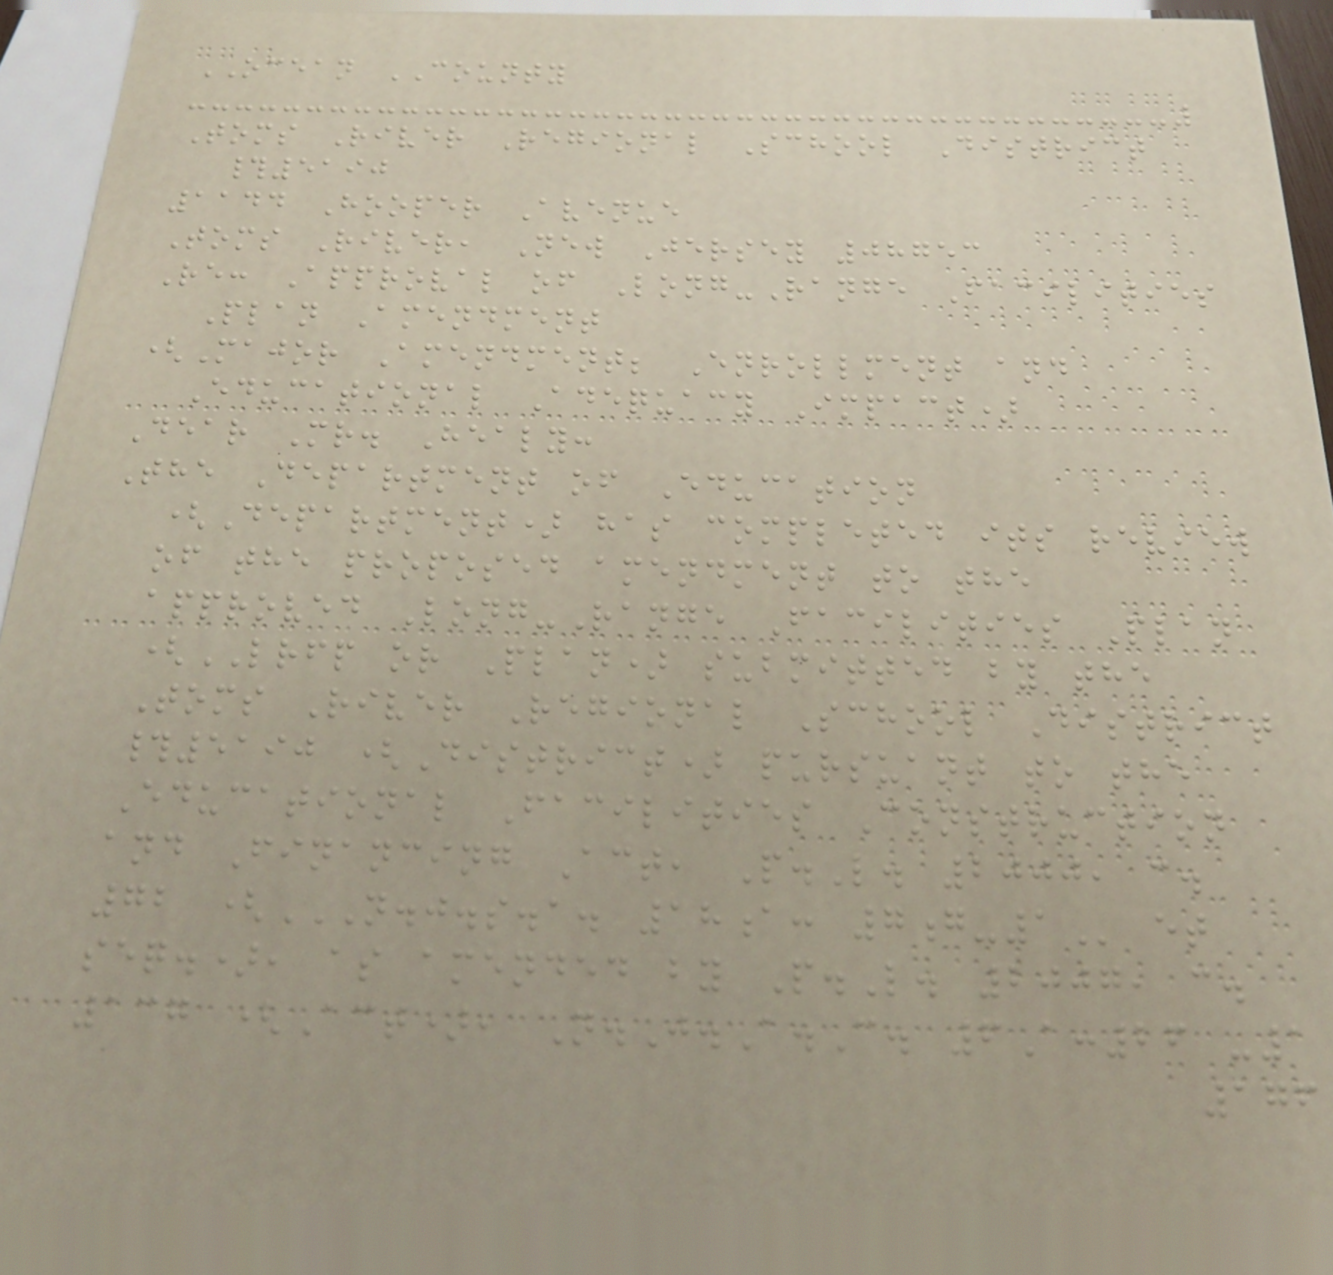OCEAN COUNTY
Toms River Regional School District
#5190
1144 Hooper Avenue
Toms River, New Jersey 08753
Re: Approval of Long-Range Facilities
Plan Amendment
(Major Amendment; Enrollment and
Educational Adequacy Impact)
Dear Mr. Healy:
The Department of Education
(Department) has completed its review
of the proposed amendment to the
approved Long-Range Facilities Plan
(LRFP or Plan) submitted by the
Toms River Regional School District
#5190 (District) pursuant to the
Educational Facilities Construction
and Financing Act, P.L. 2000, c.
72 (N.J.S.A. 18A: 7G-1 et
seq.), as amended by P.L. 2007, c.
137 (Act), N.J.A.C. 6A:26 -1
176
